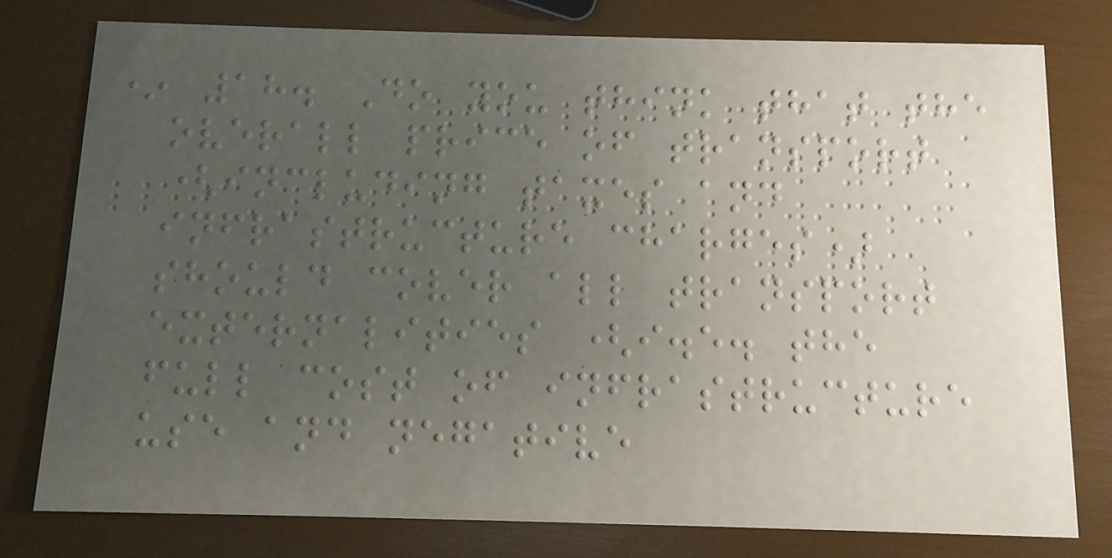* 18. Do you think that the
overall price of transport
(including taxes and
infrastructure charges)
should cover all transport
externalities (i.e. the
full cost of infrastructure
use and negative
